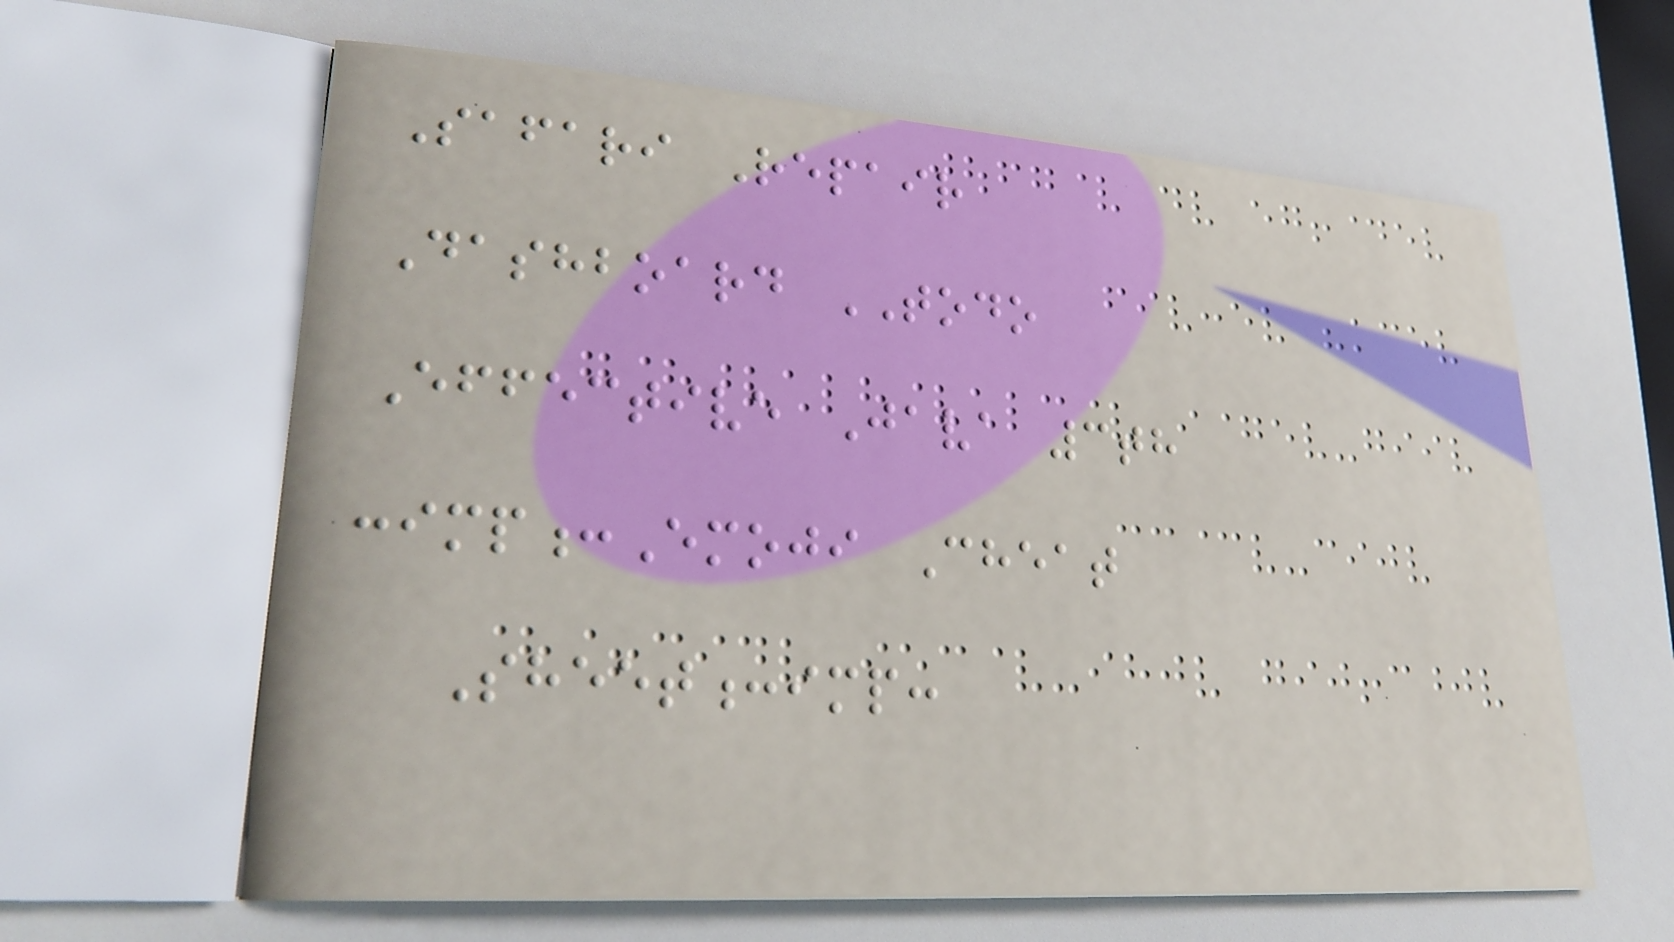Safari Repair
Dashboard TODO
Effective Java 3th
:imp:Emoji Cheat
Sheet:imp:
